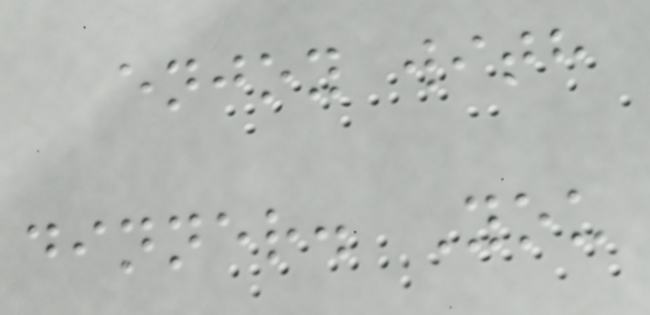enjoy with
dinner. You
